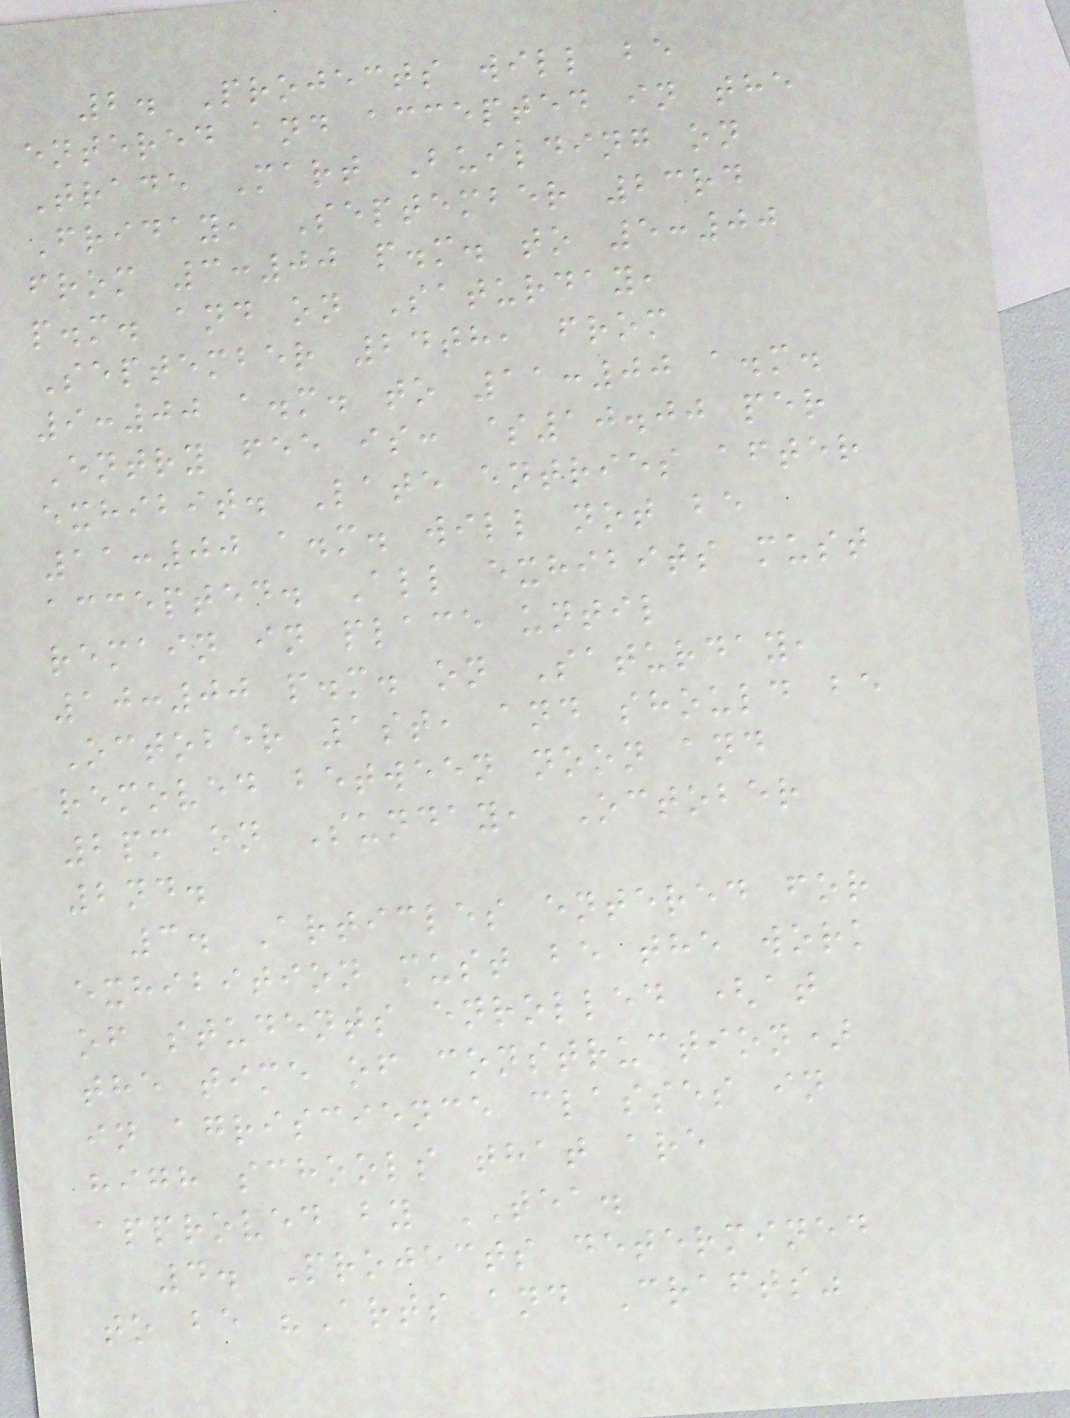2. Projects will be
entered and accepted in the
Trade Mart Building on
Friday, September 23rd
from 3:00 p.m. to 5:00
p.m. and on Saturday,
September 24th, from
9:00 a.m. to 11:00 a.m.
Entry fee is: $10.00 per
exhibit. Late entries after
11:00 a.m. will not be
accepted. All exhibits must
remain in place until
10:00 p.m. on Saturday,
October 1st, and should be
removed between noon and
2pm on Sunday, October
2nd.
3. Articles entered for
exhibition must be the work
of students enrolled (at
the time of construction)
in agriscience classes in
high schools that are
approved by TEA.
4. Projects determined
to be "Arts and Crafts"
